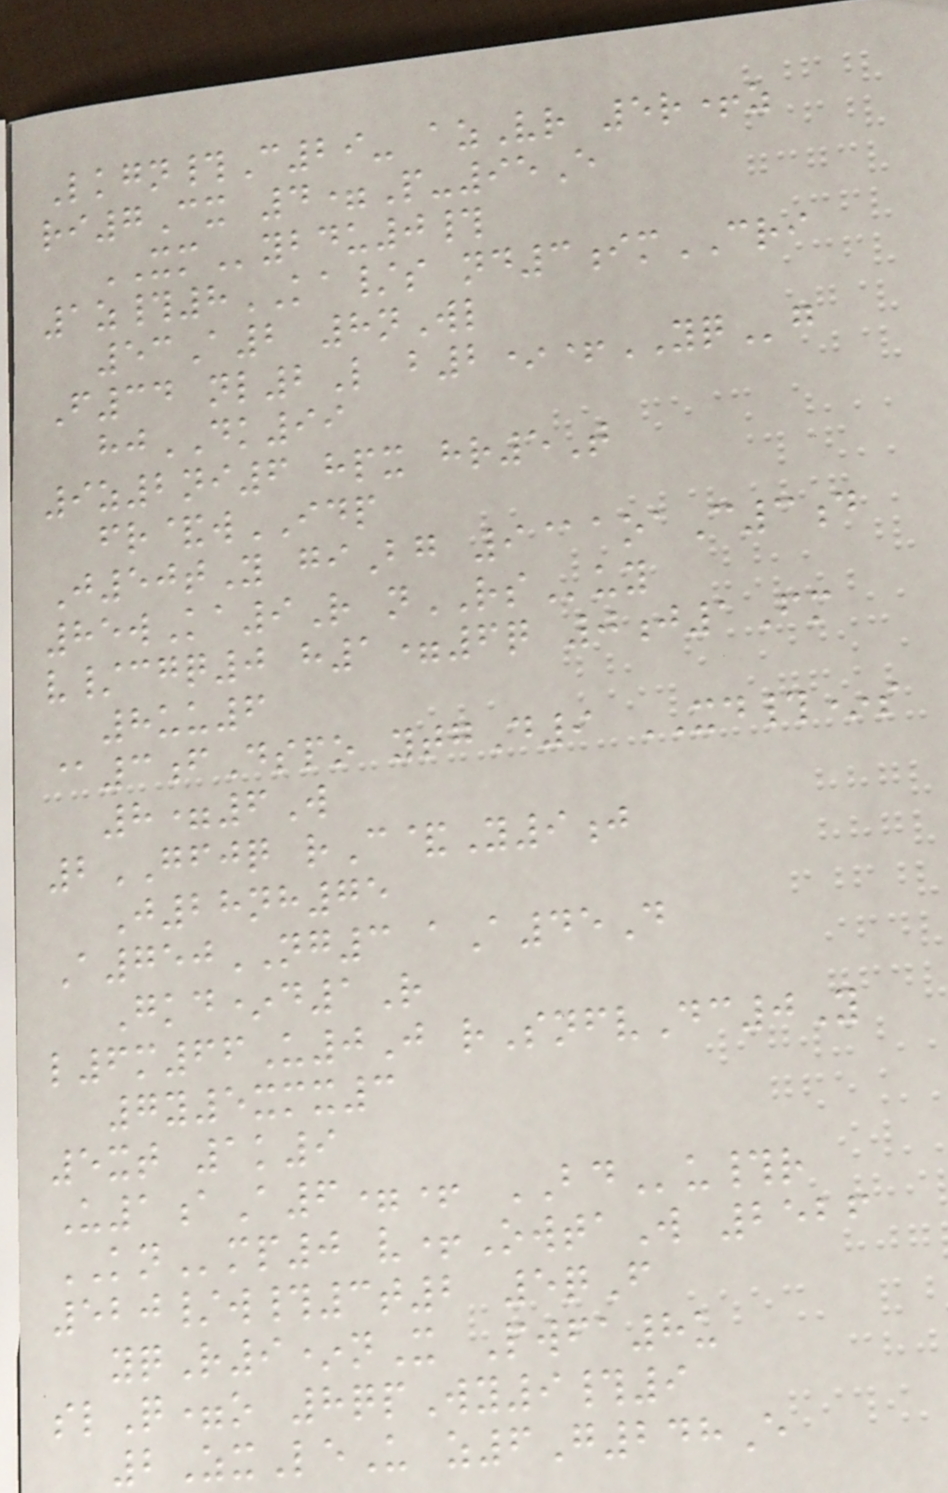Lkgn#C29- azVr 5r+z
ri7Cx 4=P-95E
XMybdu0#
1z#8KA/s nd3imCRI
53A2 8nWl
F34 nl2L b2*+YQg
hjDK99
9z2ni6 hpx hr5T
fr&wIDP
J50tY giBg 9@aoaC3d
85wKa9R nRSuy
v/cgq0 h1=6q 0j1Fm
8uu6
@3fDspo ytgD9 XD#*s
8=6W
2GFJQ rC&Y9j
J28nh75
A750NG3 aA45D
Gkd*d1R
l6m66U0J rSnfvDc0Y
7y5xmx3
5xt 1k9
U1aA6=+ BDu#r
KNmp0 v+OwtaW 2526
520/w#3t2 5qF
yqR9*nX Pwfa8u
slQ=o 8qpWy9#9
2ZxLeU z6G248E
